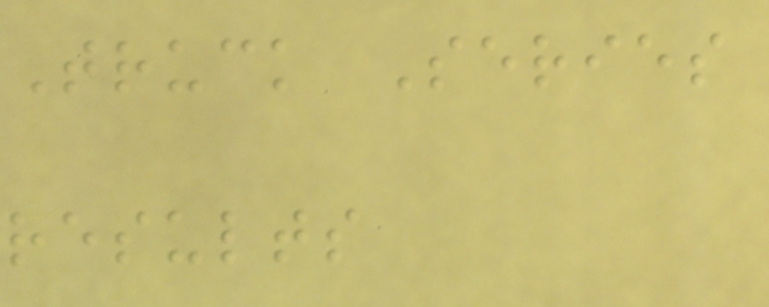Truck Series
results
